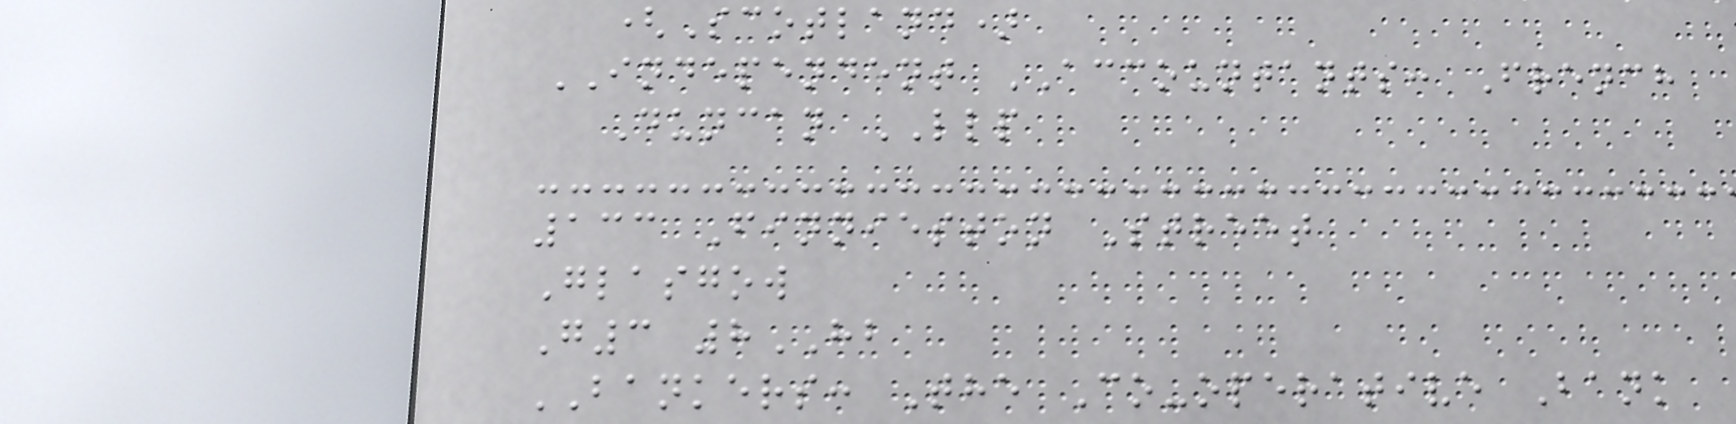(Scotland)
INDEPENDENT ACCOUNTANTS: French
Duncan LLP
133 Finnieston Street
Glasgow
G3 8HB
BANKERS: The Co-operative Bank
